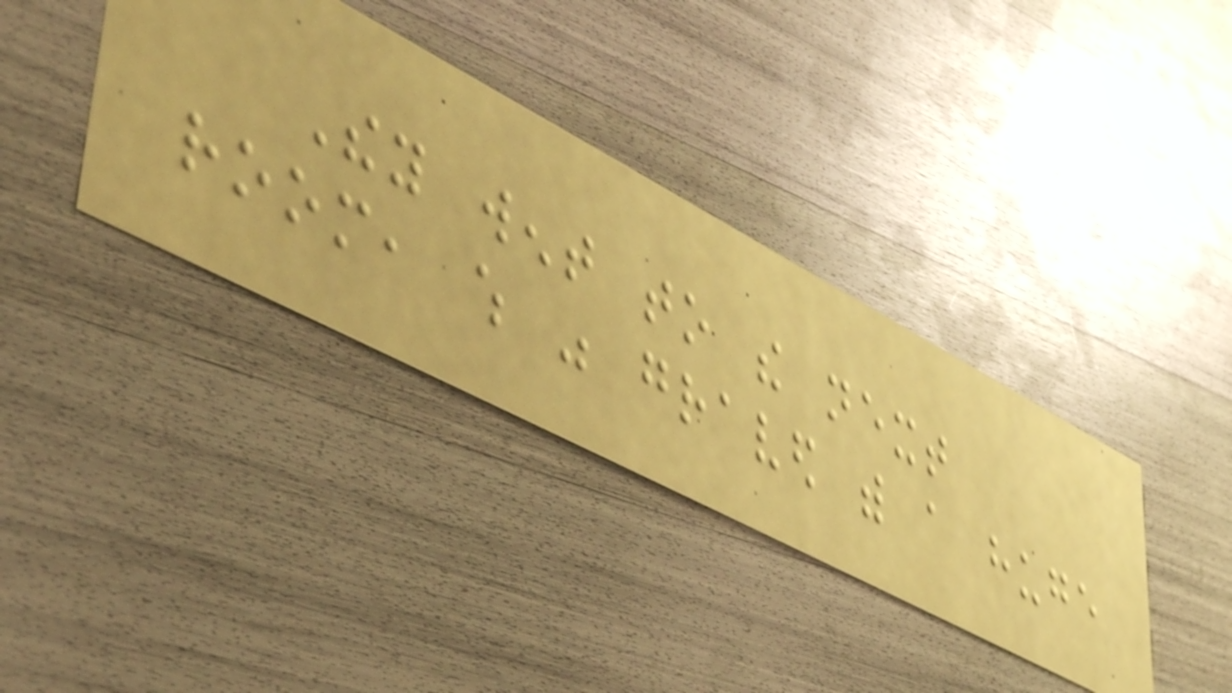They went to the next
room, which was graved with a huge
